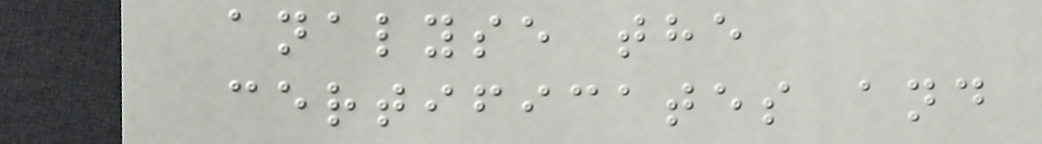analyse the
certificates and
